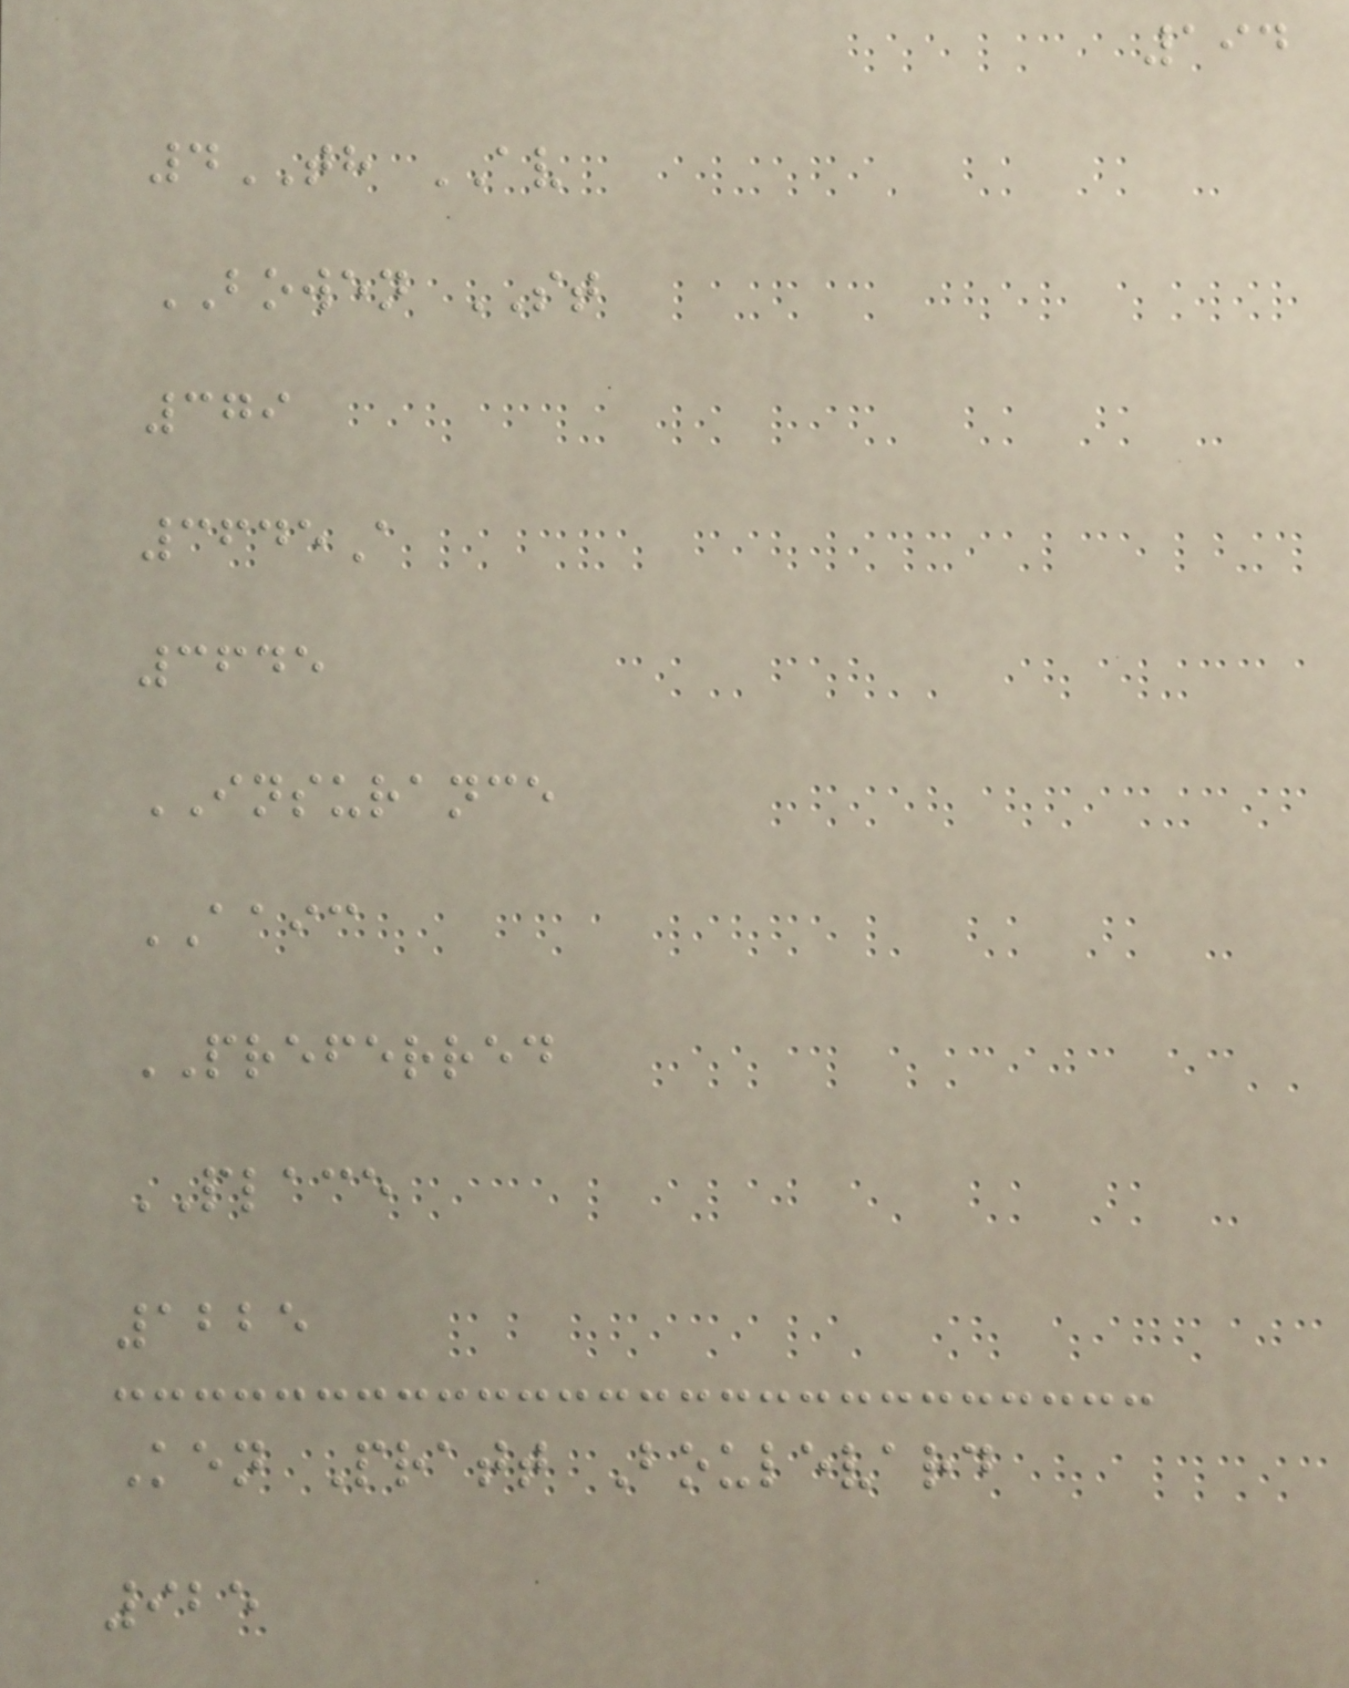194
4TH AV
BOWEN ST
379
3645A
3645
INSURANCE
AAIC
PREFERRED
PLACE
1225
Ken Pratt Boulevard
925
